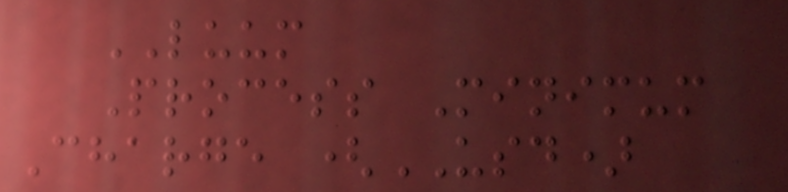LUUM
Process Minimum
Charge (USD)
